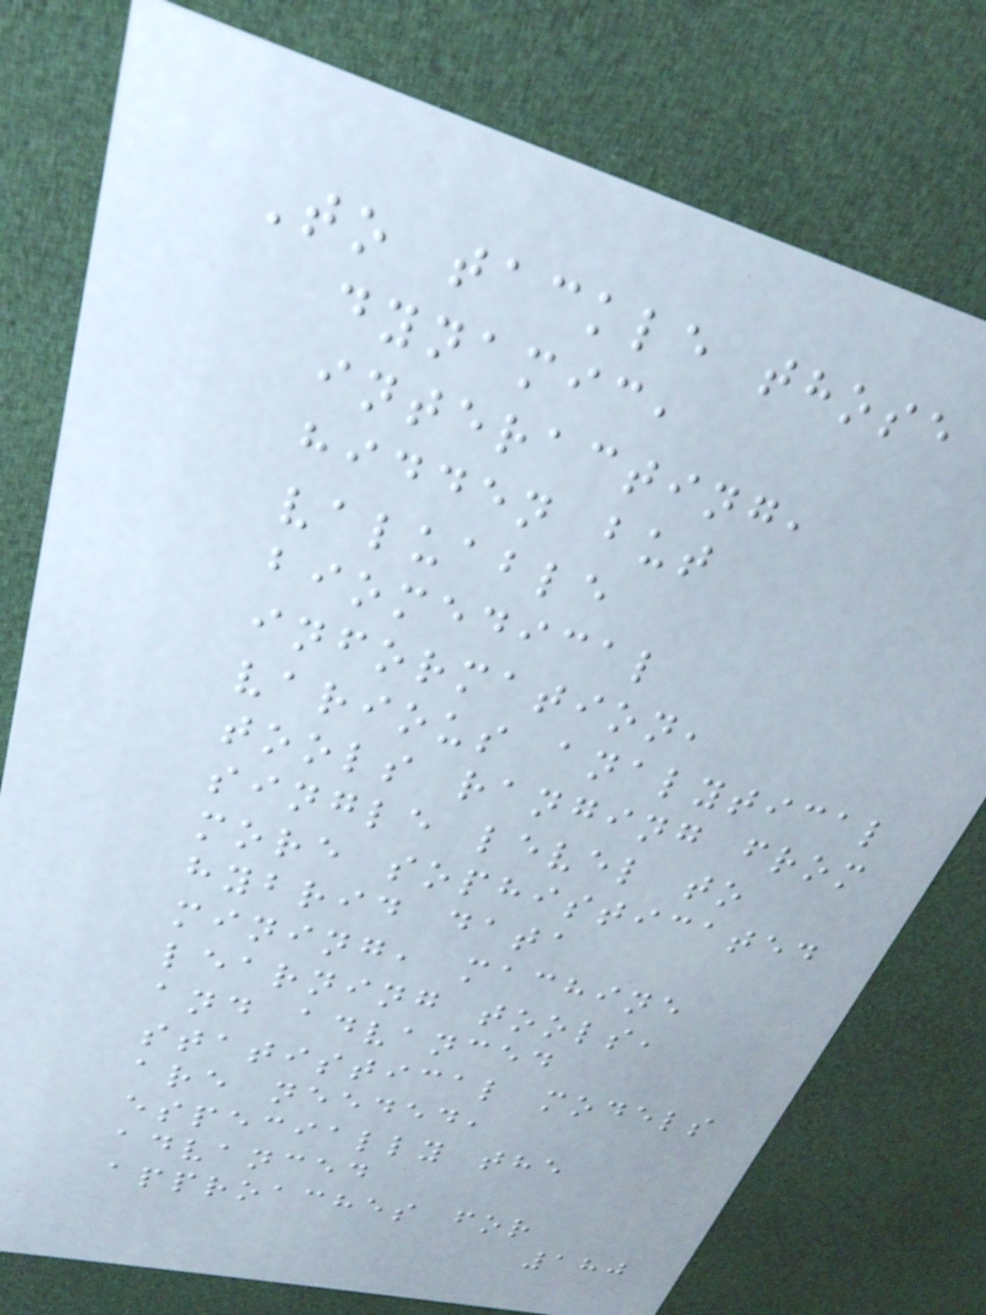To tackle those
dynamic,
interacting,
hidden but
valuable
biomedical
information,
various analytical
tools ranging from
single level to
more sophisticated
hybrid data
mining, machine
learning tools,
and advanced
statistical models
are needed,
especially the
advanced
approaches for
180
